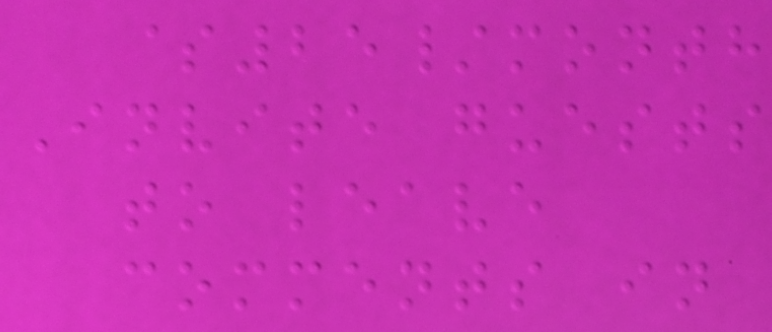$25/month
Invite guests
to leave
comments in
